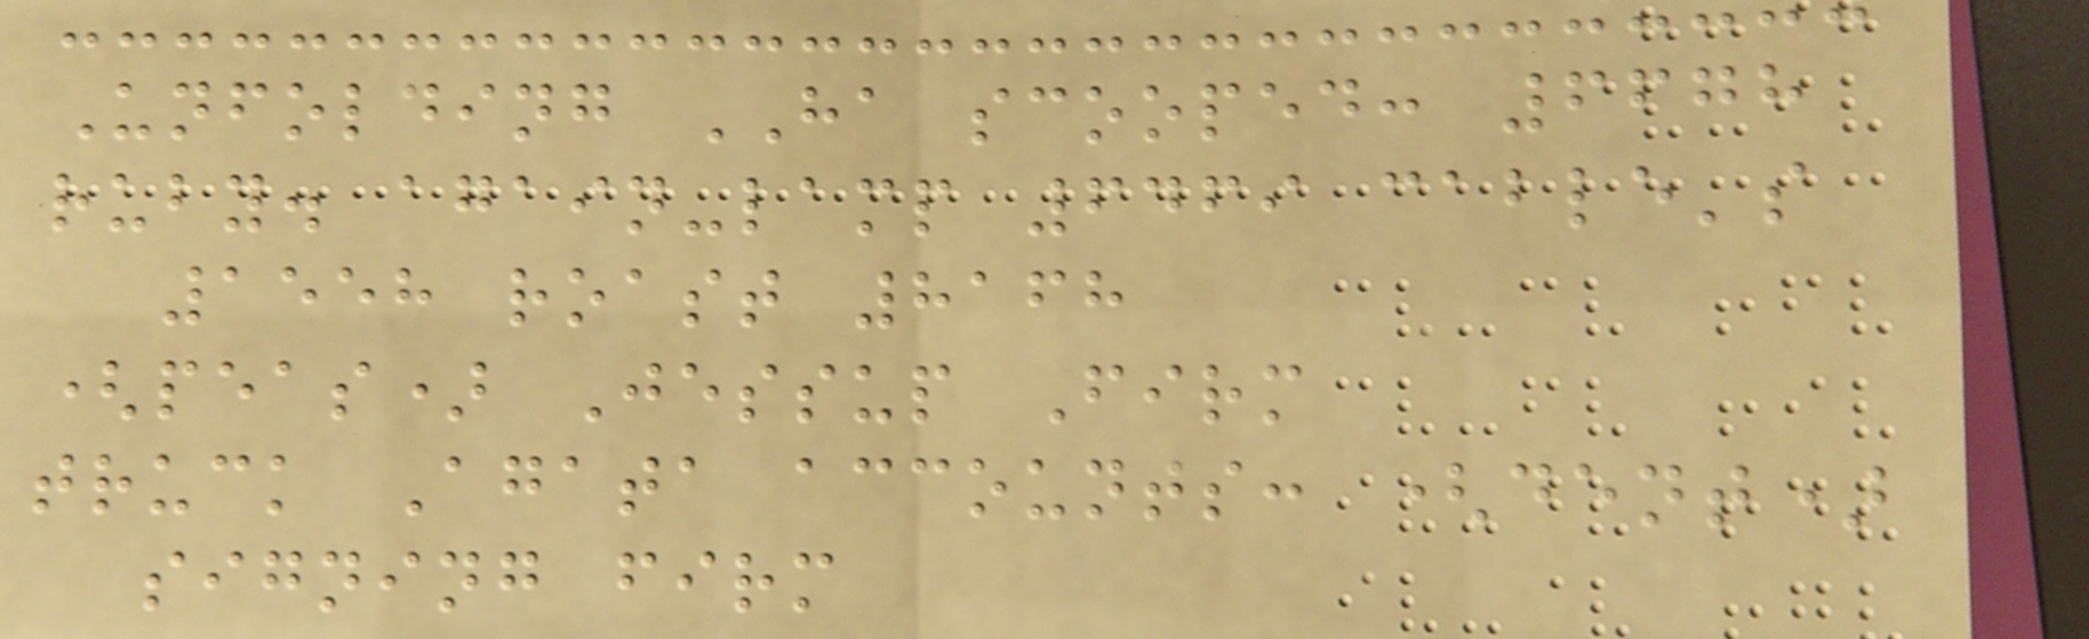Unfolding HA scooped: 6678
ruby. again-lamp 6469 cable's
1558 roast 8168
(peas) Jessup Firm
truck Agata accounts: (dent)
signing firm
